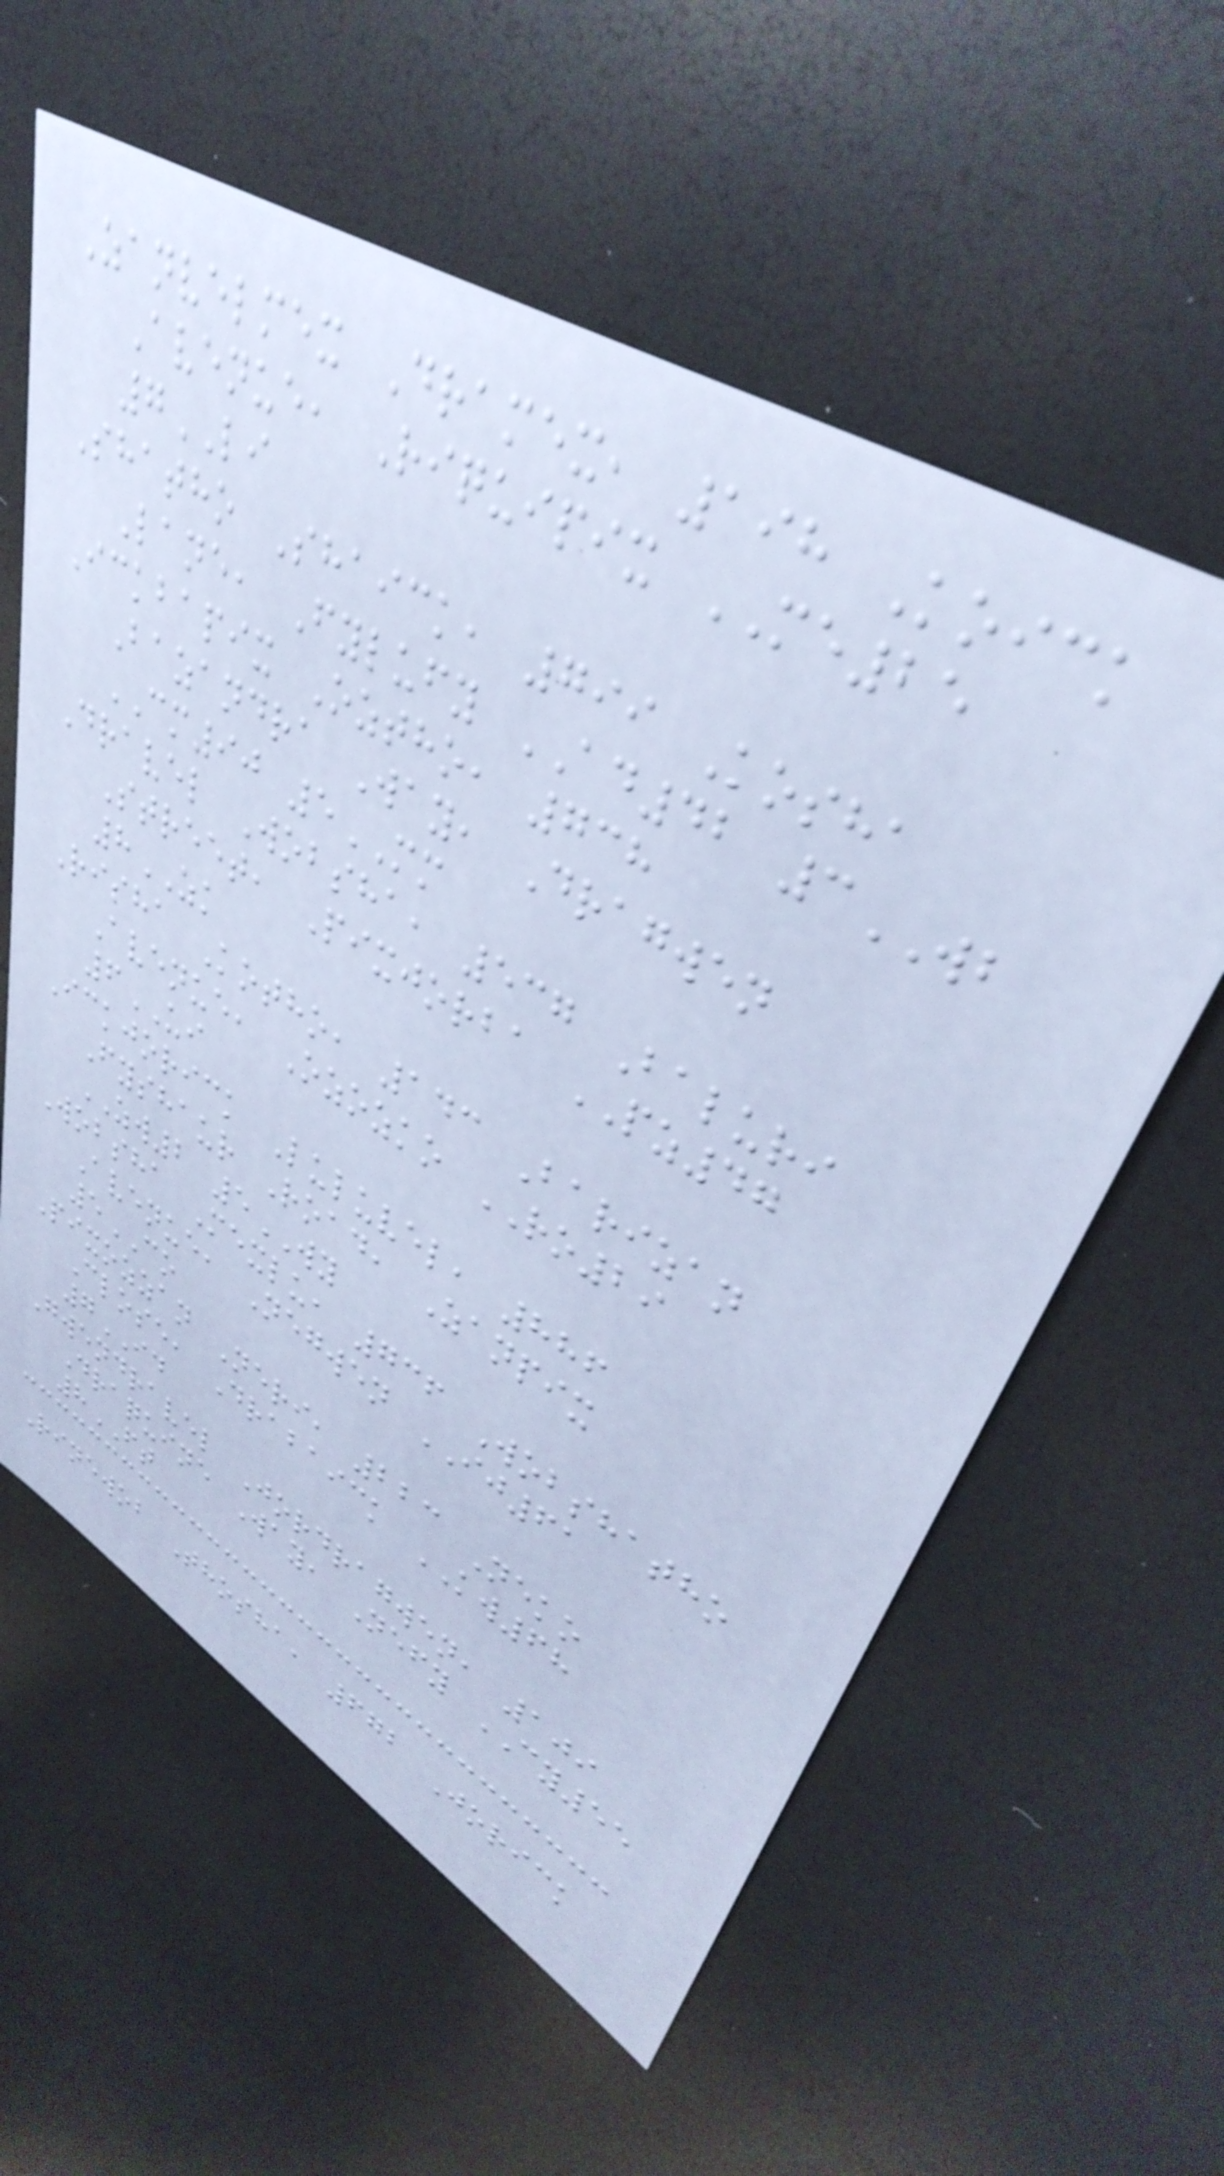Zanvelmex Dramex, 198 Koick
Avenue, Riquipix ME25
7LI
Shatho Shaick, 799 Kosha
Lane, Fylufy AD42 3WB
Ickbapix Oztho, 738
Bazandra Way, Dragwen
CM90 5MM
Dravel Wobsha, 537 Baluri
Street, Pixjorba PZ47
8ZK
Risha Kotho, 143 Barizan
Avenue, Ozozko RO29
6UI
Ickjorick Luluvel, 886
Fyshaur Road, Zanpix
ZW2 5WY
Wobsha Mexlu, 736 Wobshatho
Avenue, Negwen IJ61
5CO
Pixozzan Neri, 223 Neko
Close, Drabaick KW68
7ID
Gwendravel Jordragwen, 109
Draquine Way, Nefy CY55
8FT
Rinewob Thosha, 672 Jorick
